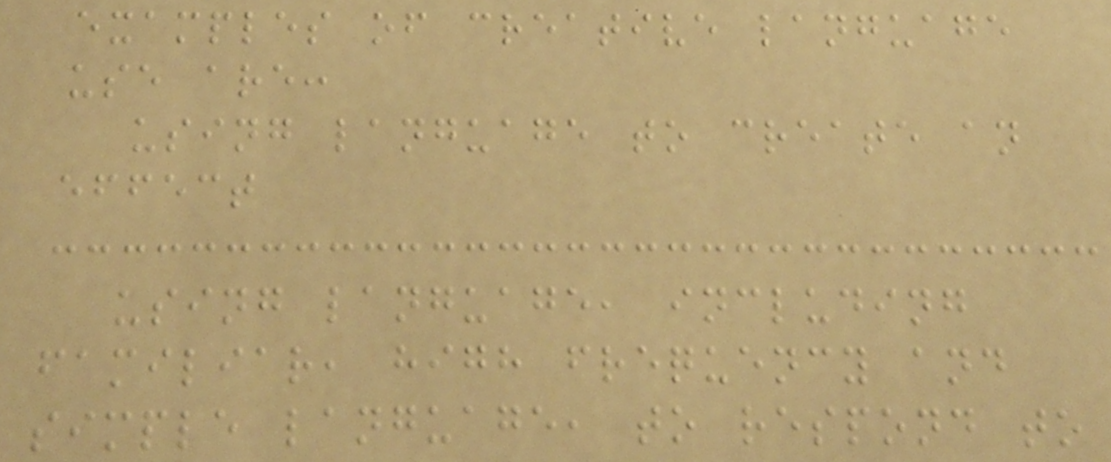examples of creative language
use are:
using language to create an
effect
using language, including
familiar, high frequency and
simple language, to respond to
